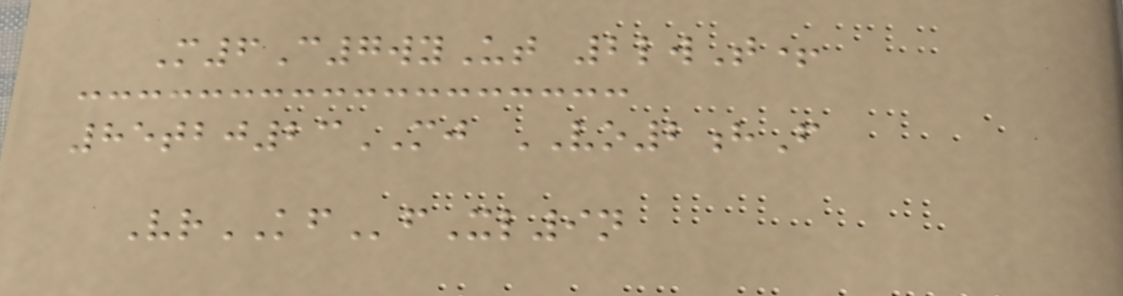M6C7wyUt 2lwT+
85tbj23MJ VO2hF
VrKFfXl9n
